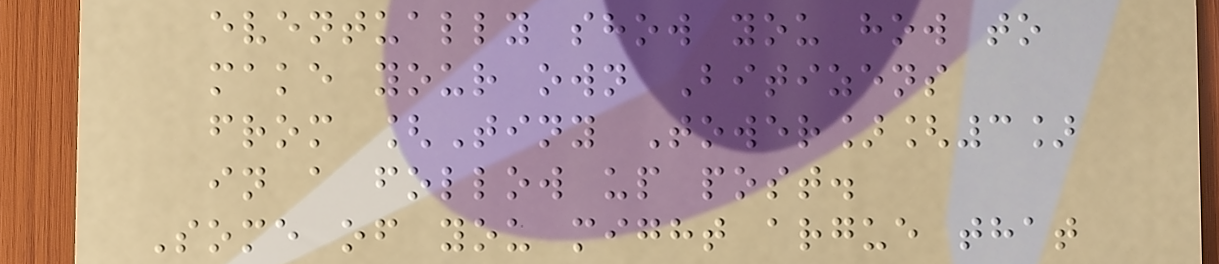eventually show you how to
make your own Bitizens
from [Tiny Tower][3]
in a follow up post.
Some of you might argue that
